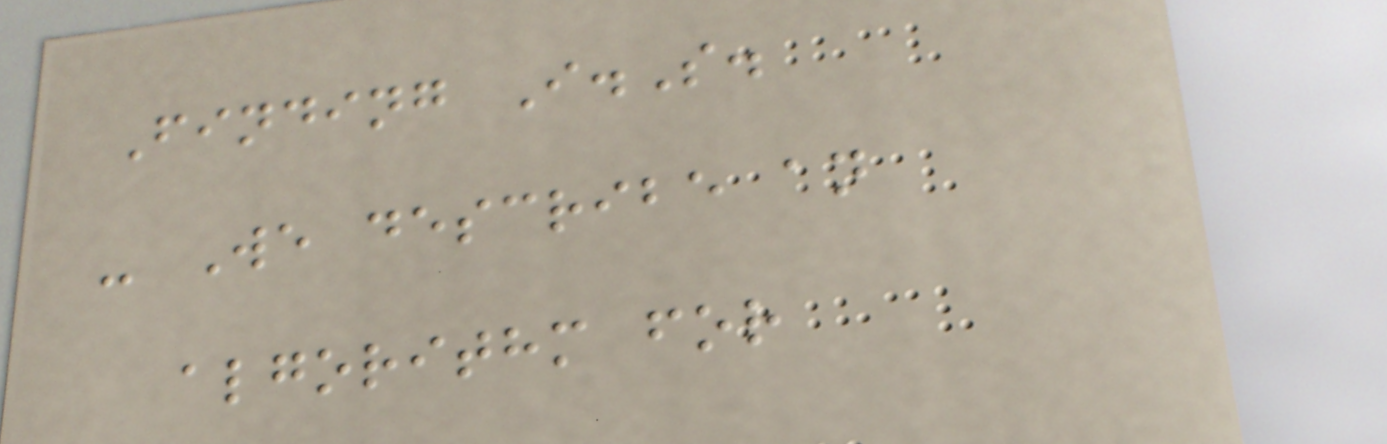Finding I.S.
- We describe an
algorithm for
